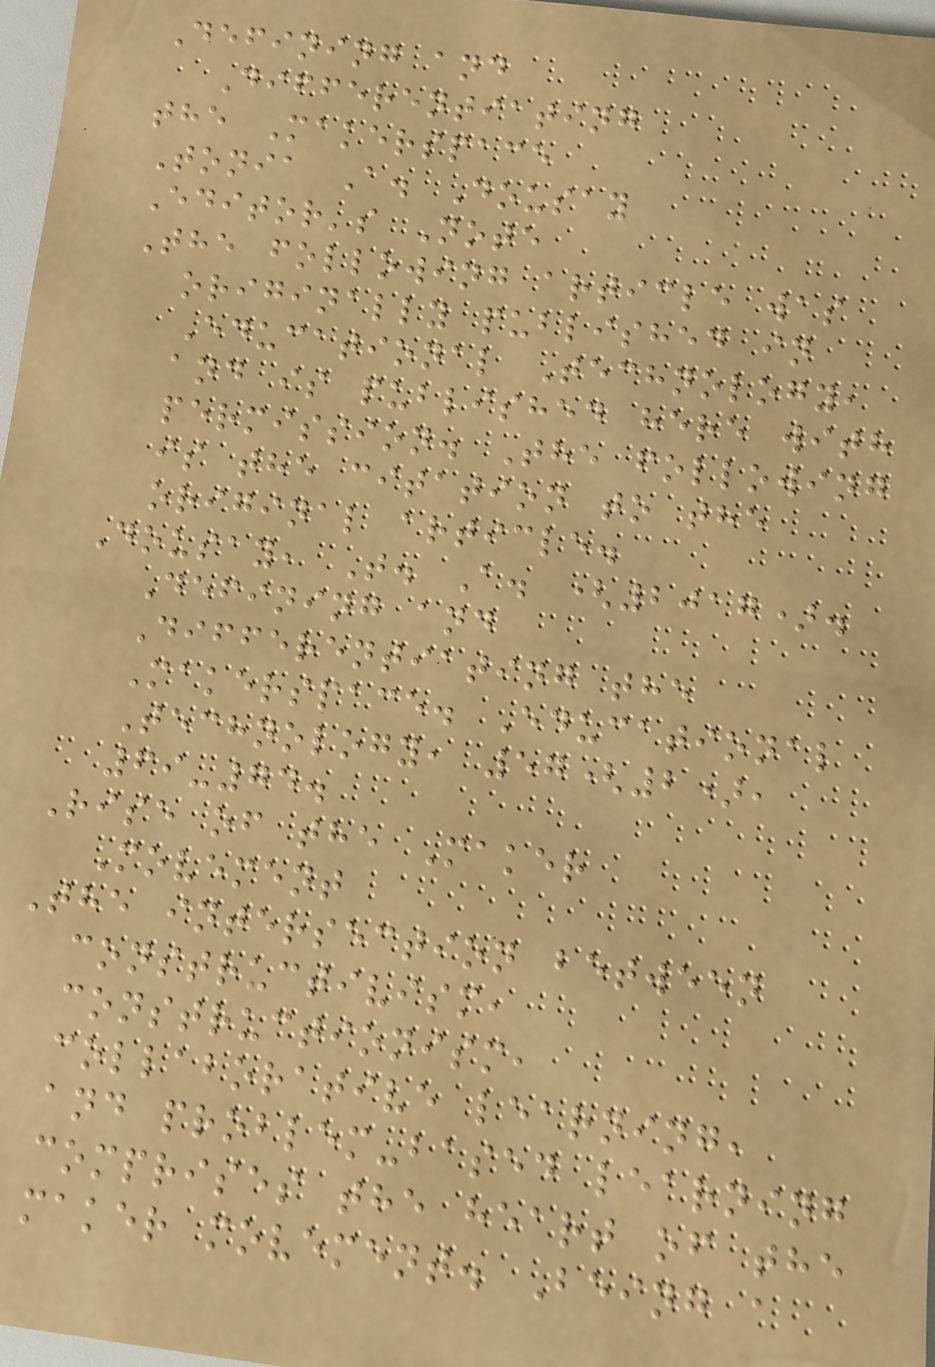Defining and
Differentiating
the Makerspace
Tonia A. Dousay
Editor's Note
The following article was
originally published in
Educational Technology,
and is published here with
permission. The following
is the citation to the
original article.
Dousay, T. A. (2017).
Defining and
Differentiating the
Makerspace. Educational
Technology, 57(2),
69-74.
Rise of the Maker
Movement
The intersection between
constructivism,
constructionism,
collaborative learning,
and problem-based learning
comprises the heart of the
maker movement. Being a
